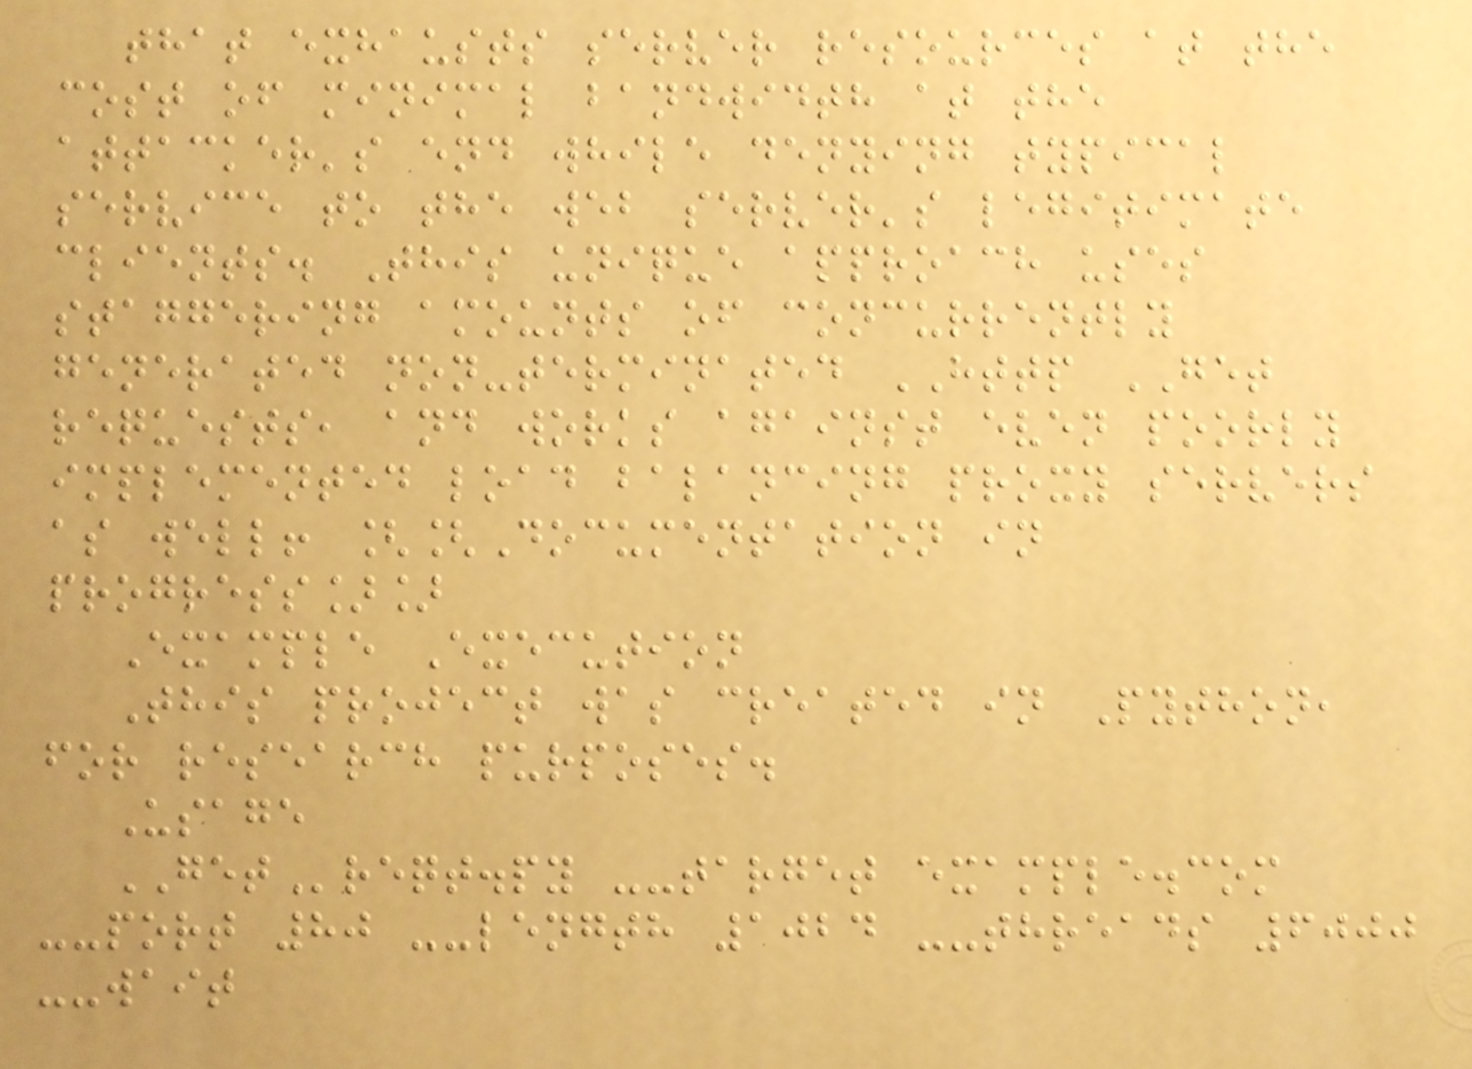that exhausts server resources at the
cost of minimal bandwidth at the
attacker's end while denying typical
service to the web server's legitimate
clients. This unique approach uses
staggering amounts of concurrently
generated non-terminated HTTP GET
requests, and works against even poorly
implemented load balancing proxy servers
as well! [[Documentation in
progress]]
Example Execution
This project was created in Python,
for research purposes.
Usage
GETreqt.py --target example.com
--port 80 --length 1024 --threads 6000
--wait
